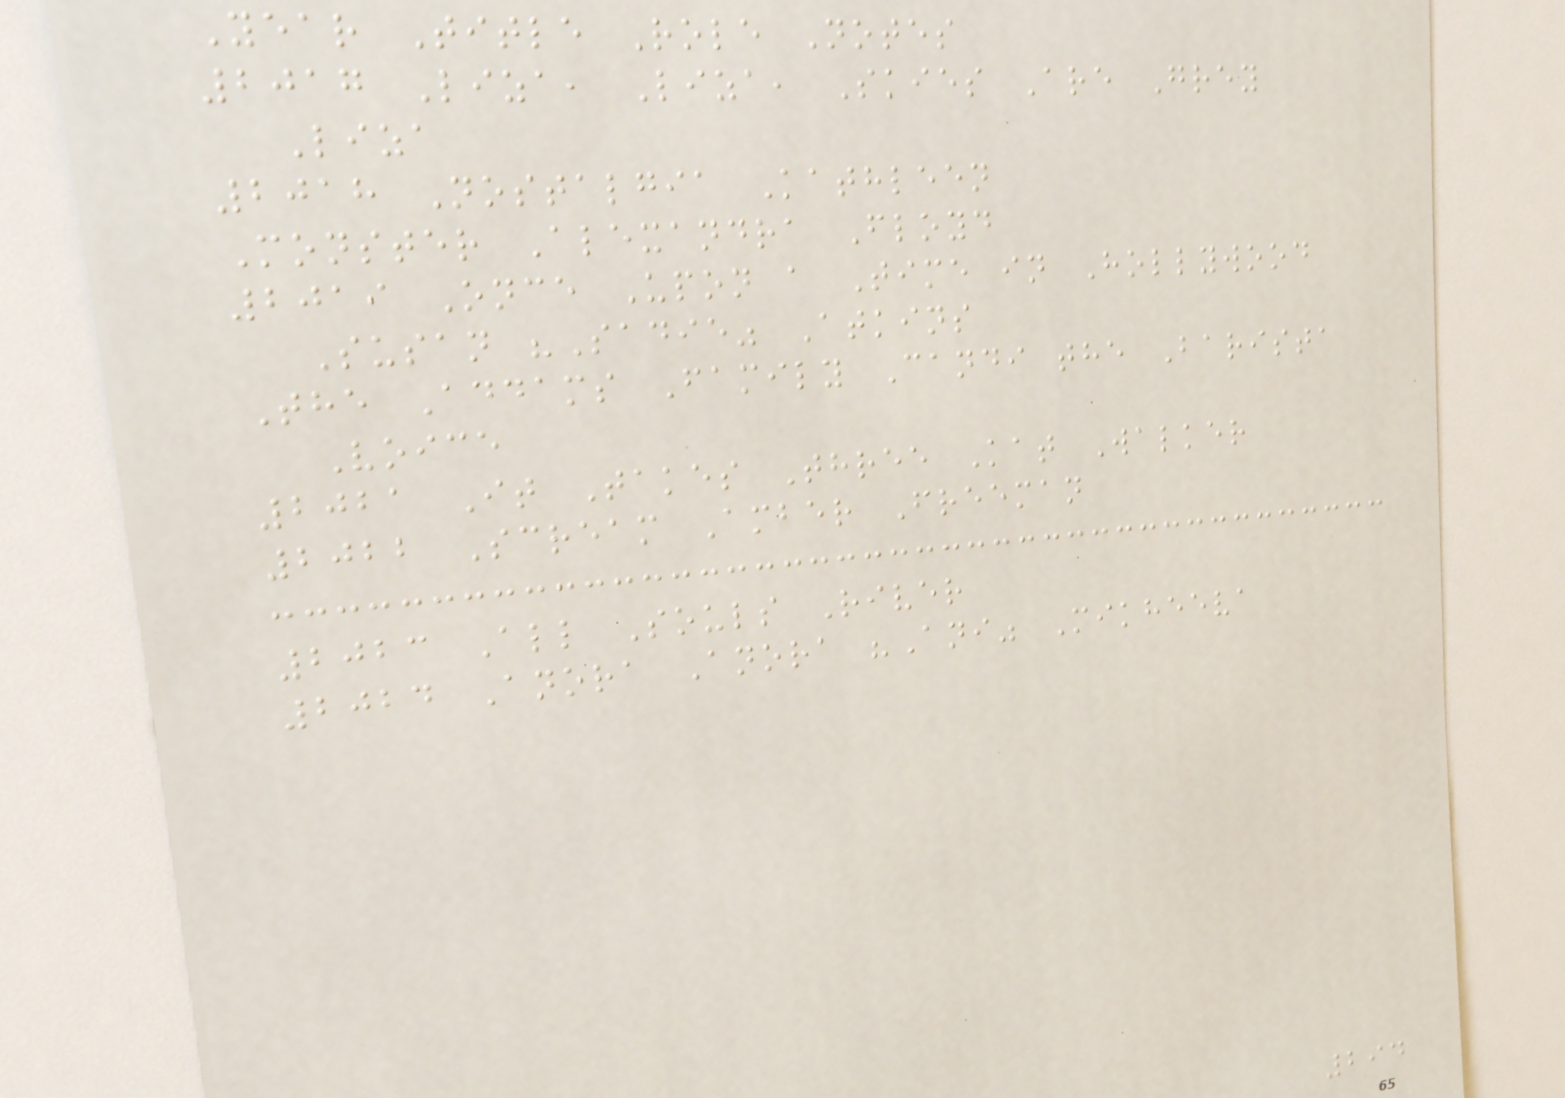Year Title Role Notes
2017 Liza, Liza, Skies Are Grey
Liza
2018 Nostalgia Kathleen
Monster Alexandra Floyd
2019 Once Upon a Time in Hollywood
Susan "Sadie" Atkins
The Addams Family Candi the Barista
Voice
2021 It Takes Three Kat Walker
2022 Scream Amber Freeman
2023 All Souls River
2024 Anora Anora "Ani" Mikheeva
294
